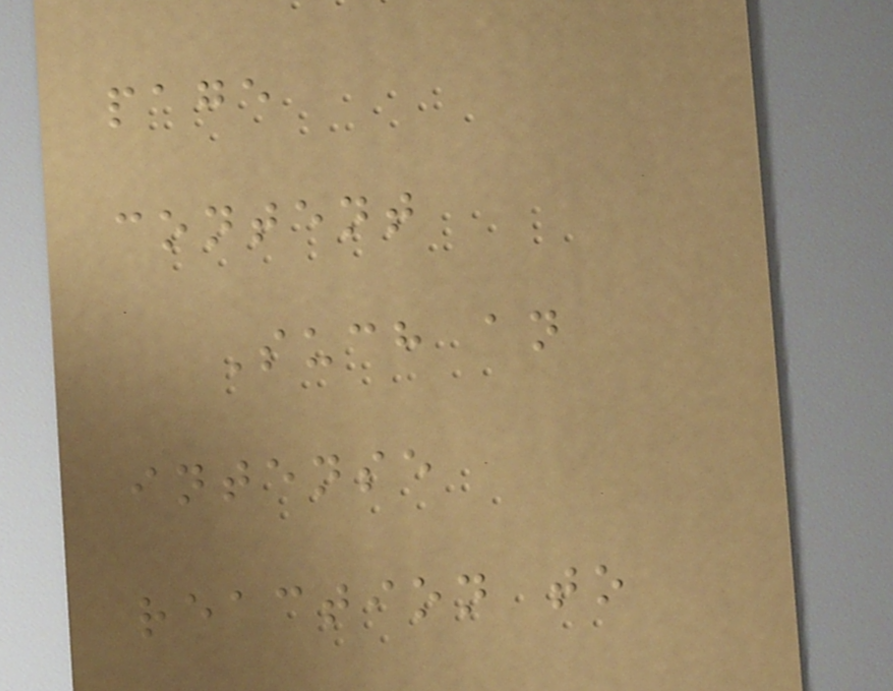page
content
Such an
intense
reaction to
